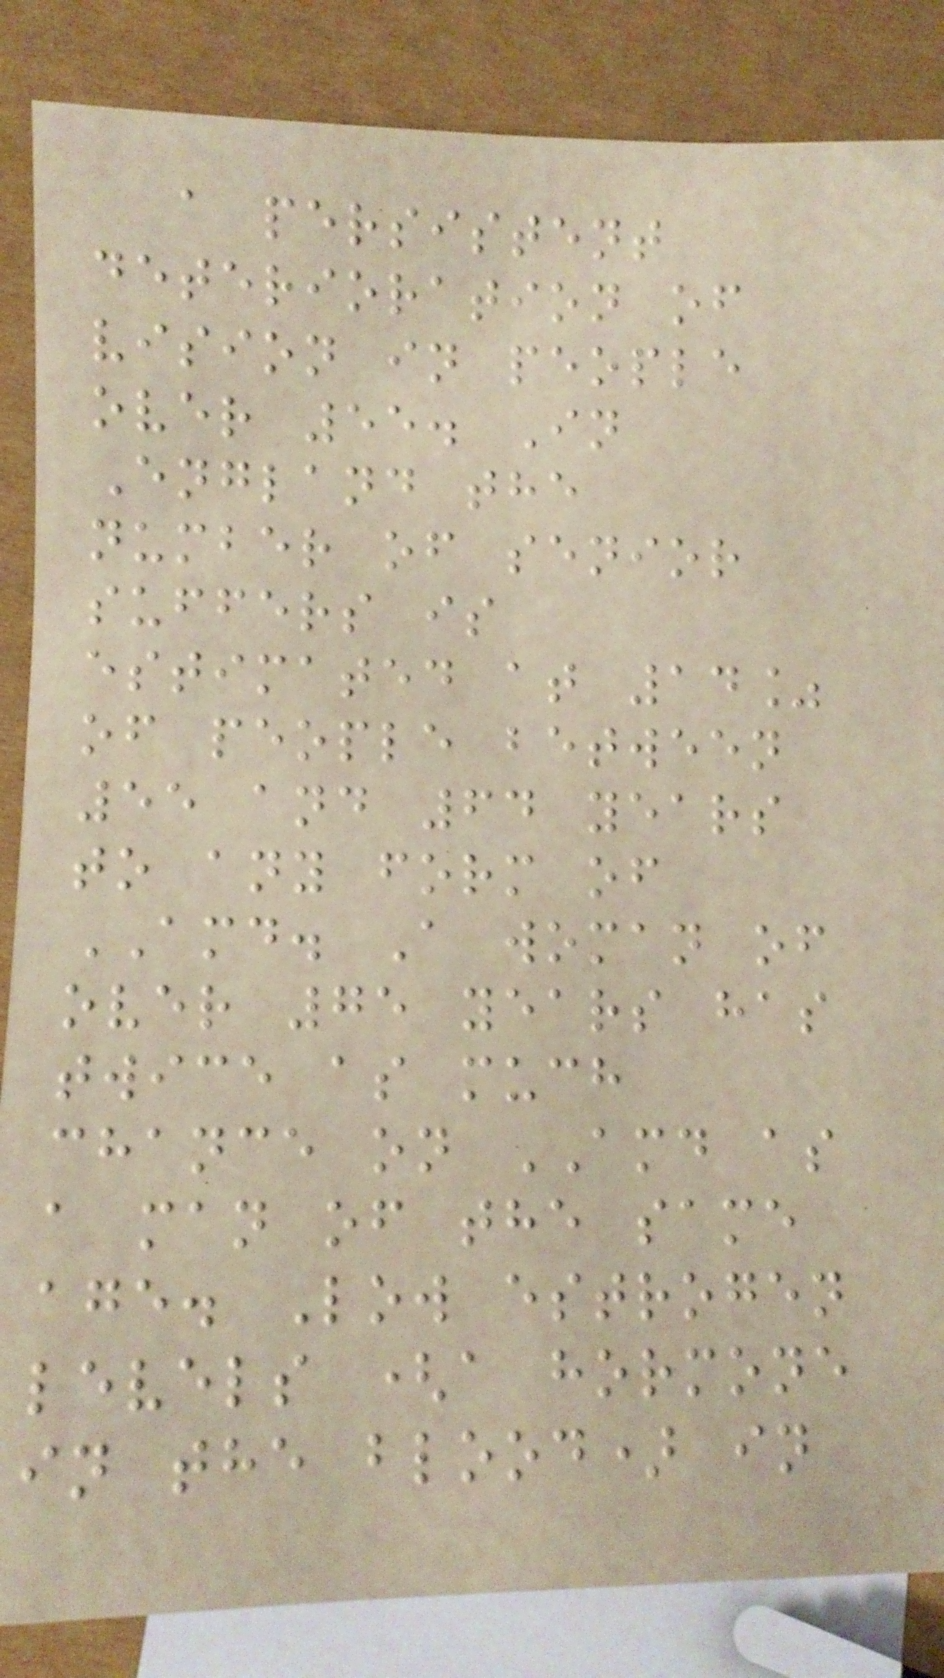a persistent
deterioration of
vision in people
over 55. In
England the
number of senior
suffers is
estimated at 14%
of people between
55 and 64 years
to any form of
AMD. A woman of
over 75 years has
twice as much
chance on AMD as
a man of the same
age. Low estrogen
levels (a hormone
in the blood) in
